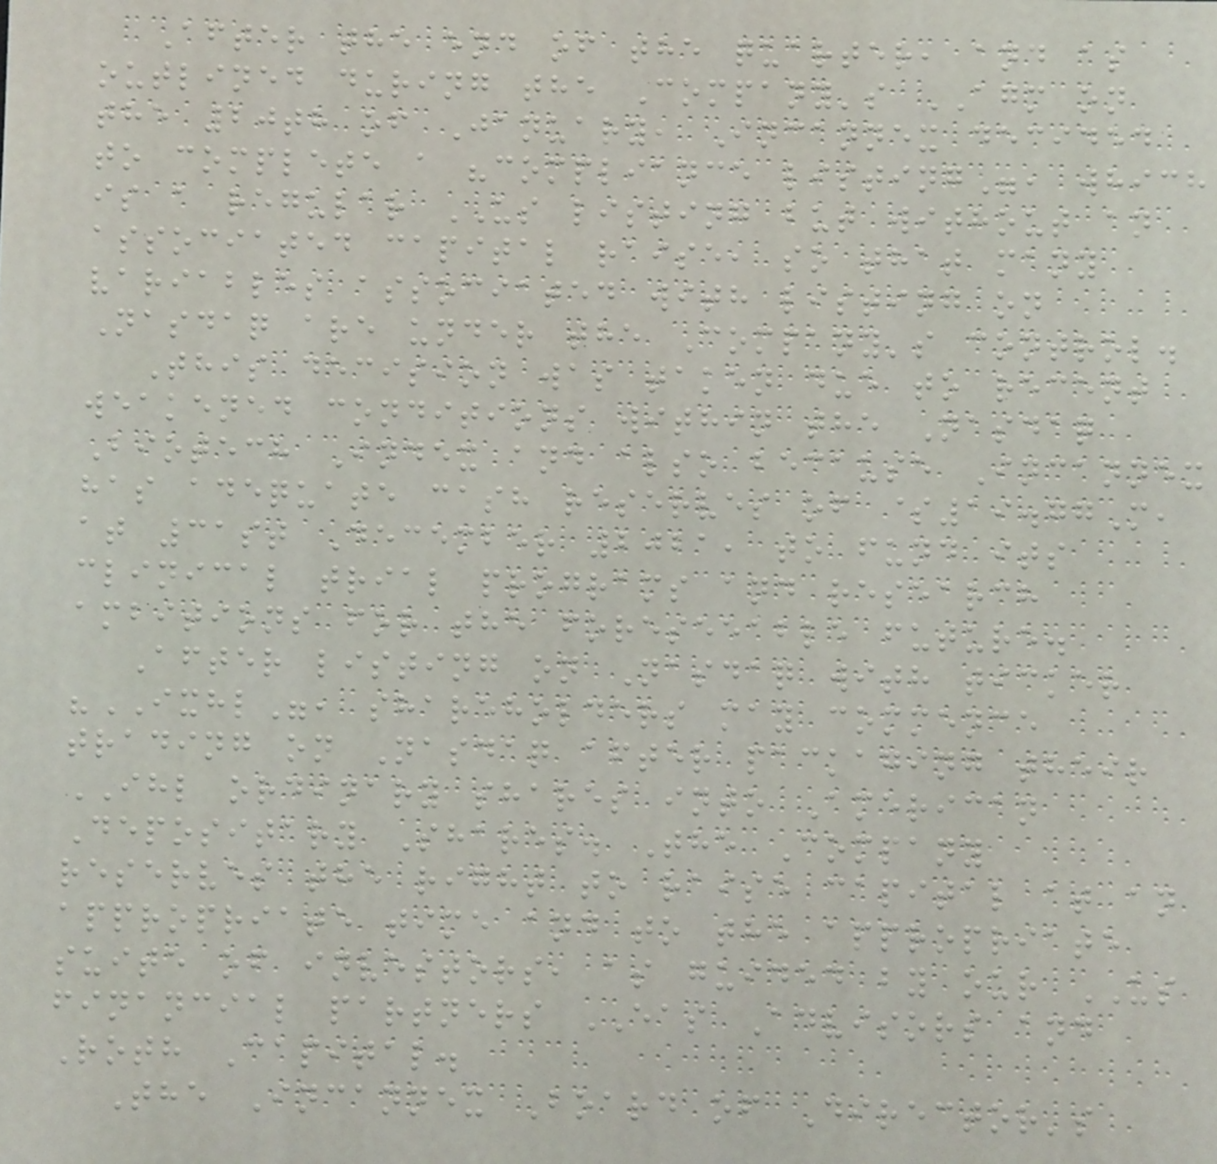After the end of the quarter, and as
outlined during the Company's AGM on
the 20th of January, Incannex decided
to complete a "compliance listing", which
is a regular US listing but without an
associated capital raise, so that many
variables associated with listing on
Nasdaq are under the Company's control.
This decision was taken due to recent
weakened conditions within the Nasdaq
Biotech Index and also because Incannex
has adequate cash reserves of $19.77M,
at 31st December 2021, to fund its
clinical trial programs and research
ambitions for the foreseeable future.
After listing on Nasdaq with ticker
"IXHL", shareholders may commence
trading on Nasdaq after packaging their
IHL ordinary shares into American
Depositary Shares. The Company
reserves the right to raise capital at an
appropriate time and to the appropriate
suite of investors, as guided by our US
financial partners EAS Advisors and
Roth Capital.
The Incannex Board of Director's
